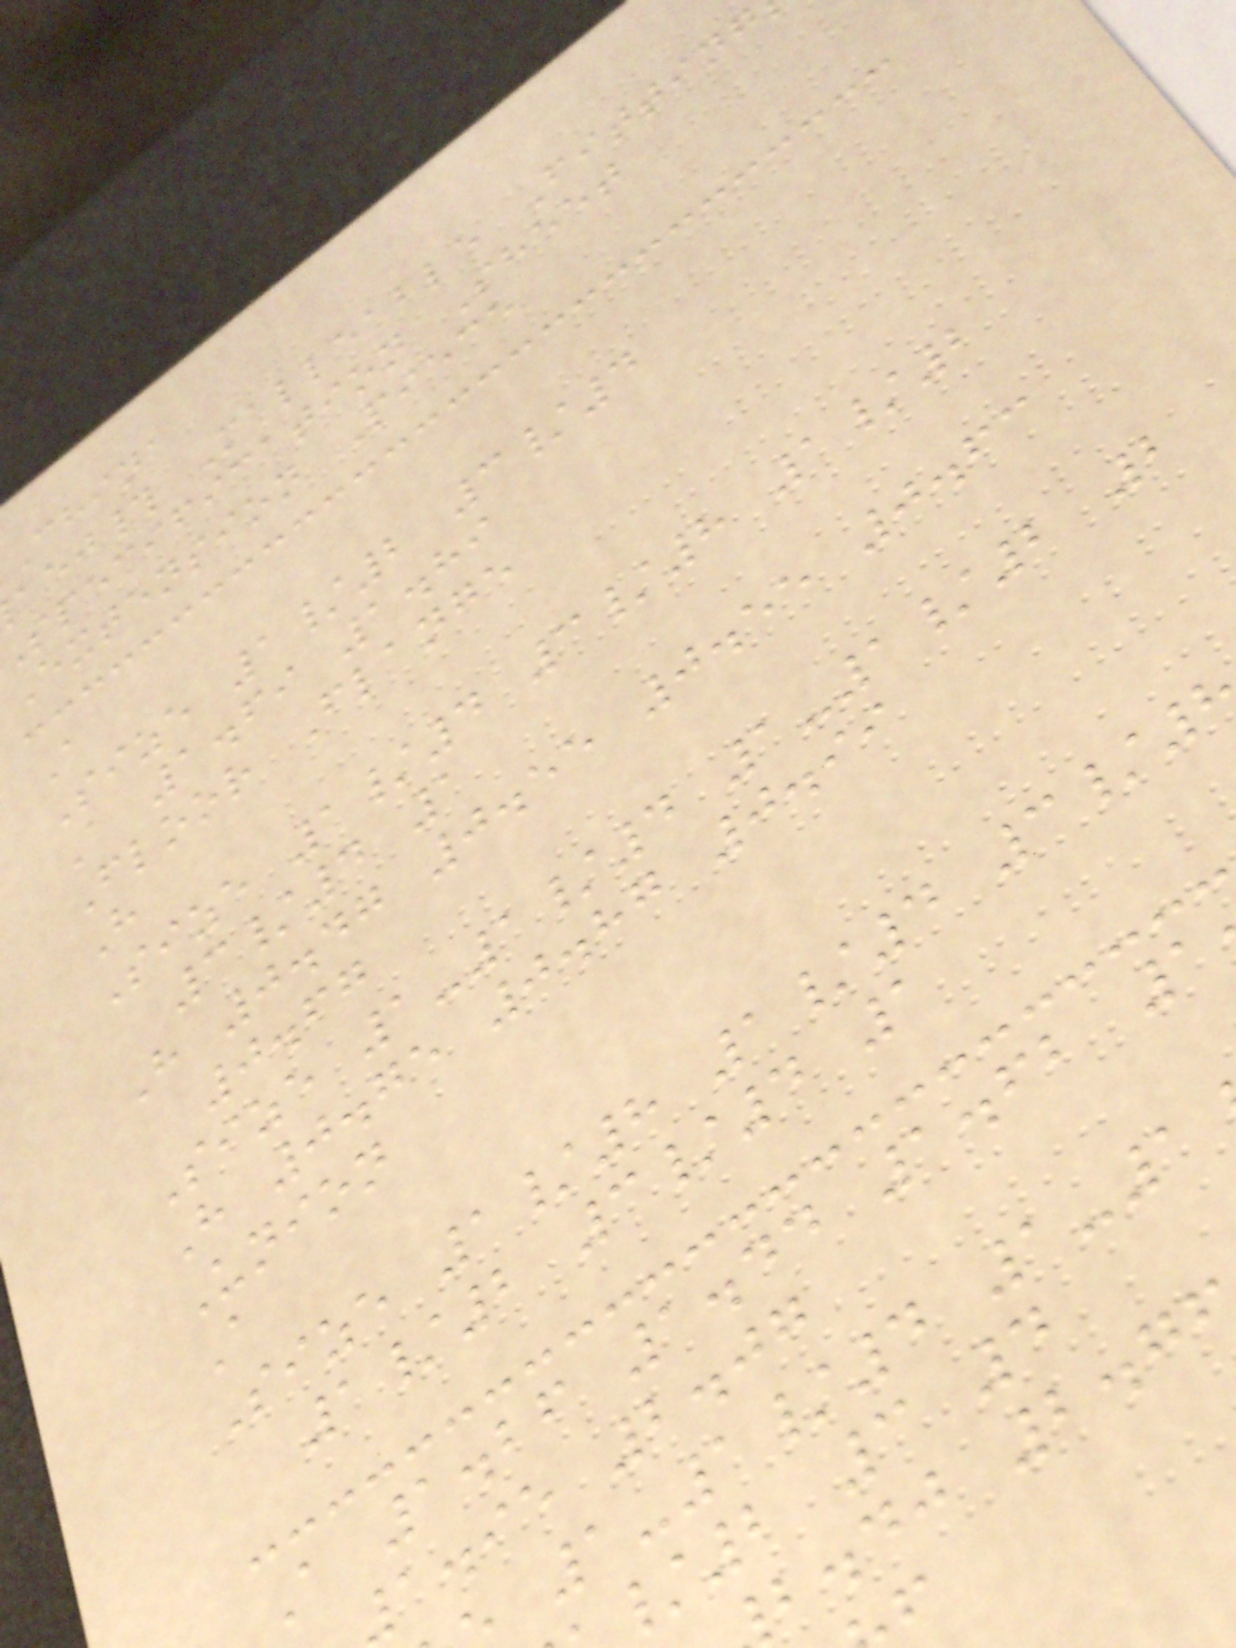china
aej# Malleable Fitting
specification Sheet
Extension Piece
A
Size 1/2 3/4
A 1.69 1.89
Floor Flange
H
Size 1/4 3/8 1/2
3/4 1
H 0.47 0.55 0.55 0.63
0.67
Size 1-1/4 1-1/2 2
H 0.75 0.87 0.99
Union
A
Size 1/8 1/4 3/
1/2 3/4 1
A 1.26 1.44 1.62 1
a.ie 2.07
1-1/4 1-1
/2 3 4
b.dj 2.7
